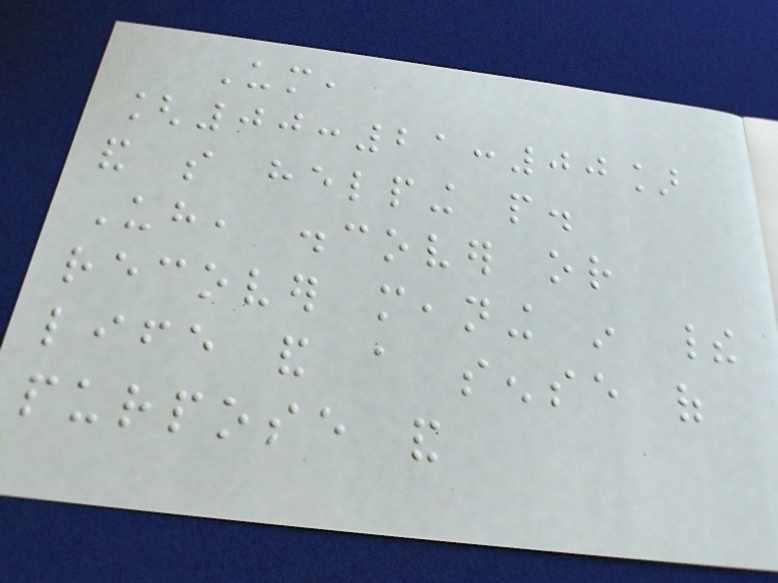Um,
[00:21:00]
and so helping people.
Uh, discover or
recover meaning in their
life and a sense of
purpose and
